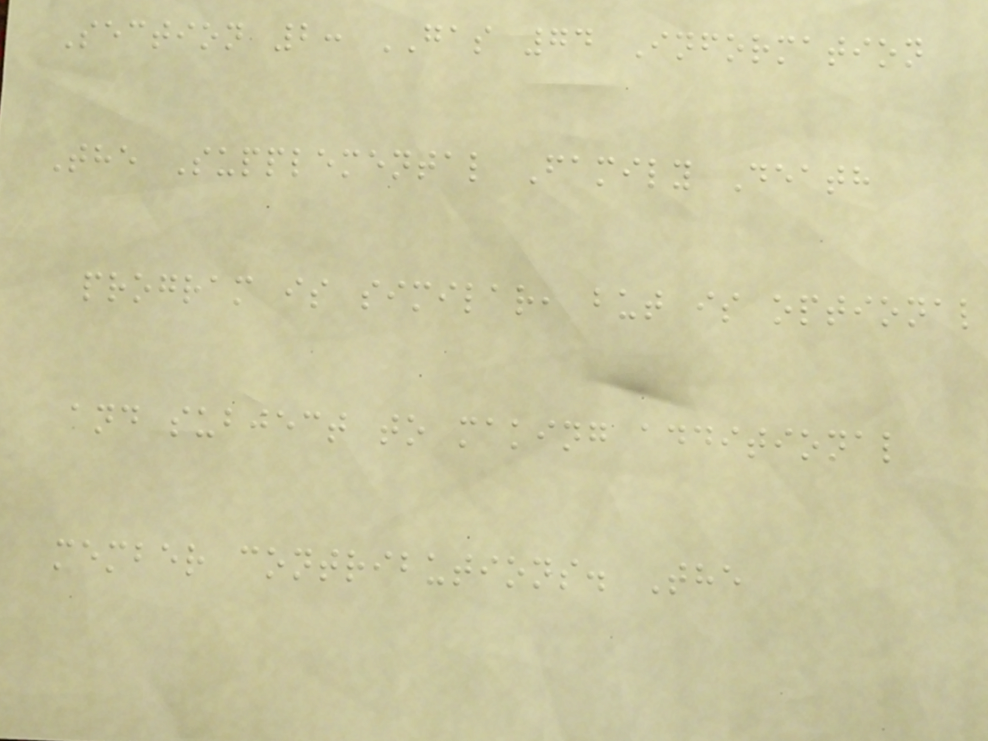Section 2: GAS 74 Information
The Supplemental Family Death
program is similar, but is optional
and subject to making additional
member contributions. The
